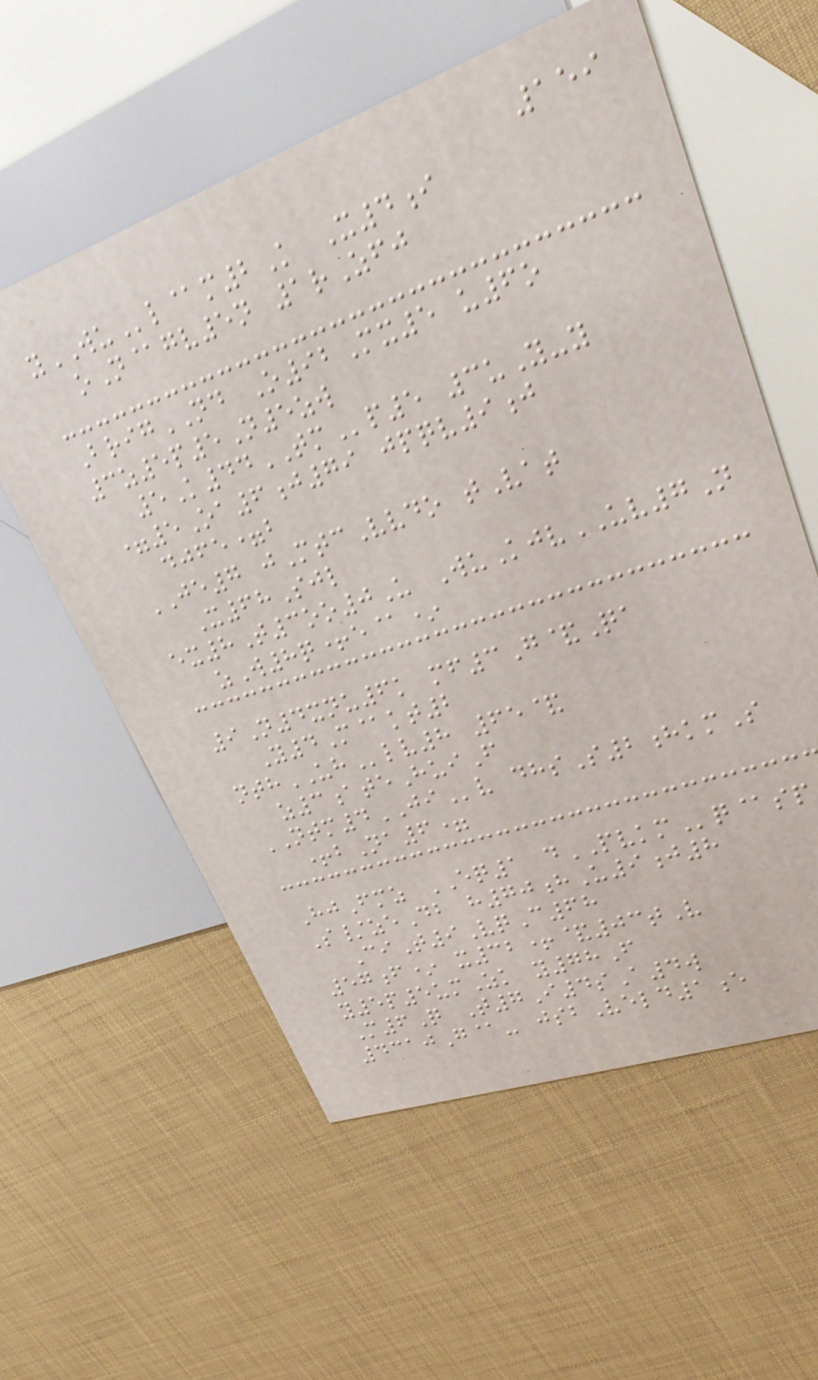159
yWUl@m2K X4i
oN@gv5n 1rZfj
BrigND O92Mx5 u6o
3z5p5N5zw
5K44TMp5 3uY-y
=5Oa6j79 jpqv9j
djfe=b
JE7 jMtcVvdo tVat
X68Sjl
ex8T3oo0U WuKjvUV7N
zW8q+e@*
9N4xnu6k mf3G&Qa
Y4M@kt2
nthUHlv8 65&
z3ateHuiF
NTM4JIv dhsS2hkmS
+bNa6=
HjFmz EQ1 dPVKMq@sp
S/zeDb h70hU9j8
CiT9VqC68
57f* x32+&03tV
y5p5umZk y78F
M6Q T7I4sA4w
4310G@- jsbVeld1e
